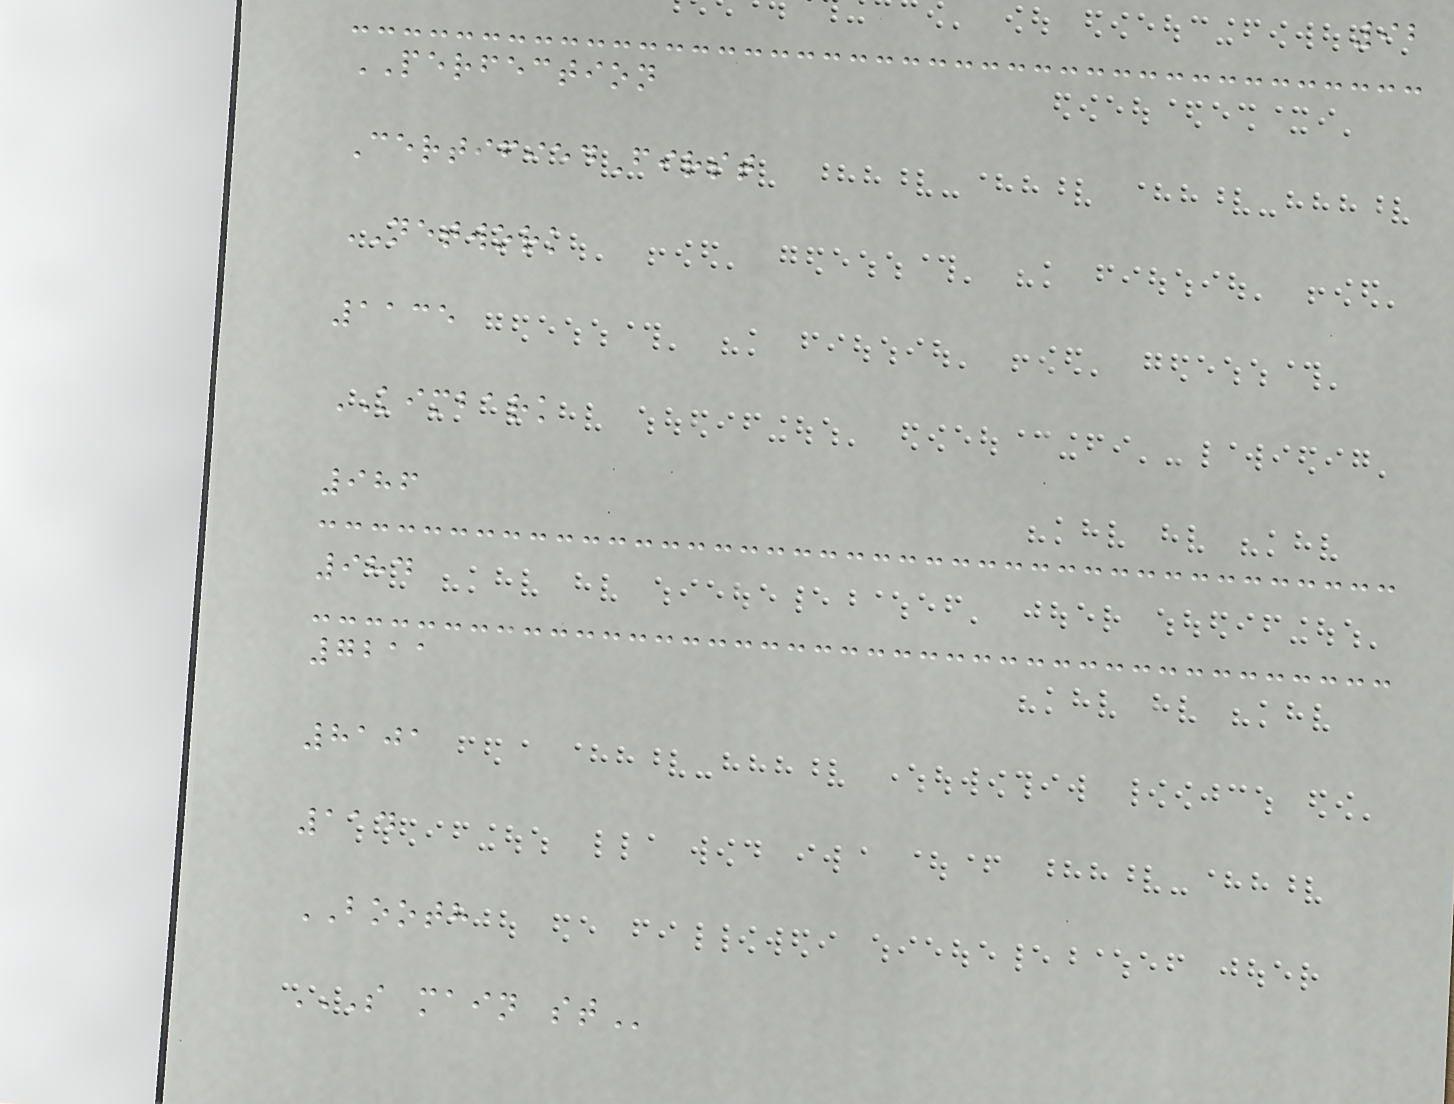92
PERFECTION
CertifiedFirst
NETWORK
1135
KIMBARK
986
984
7211
8101
114
BOOTH
S MAIN ST
